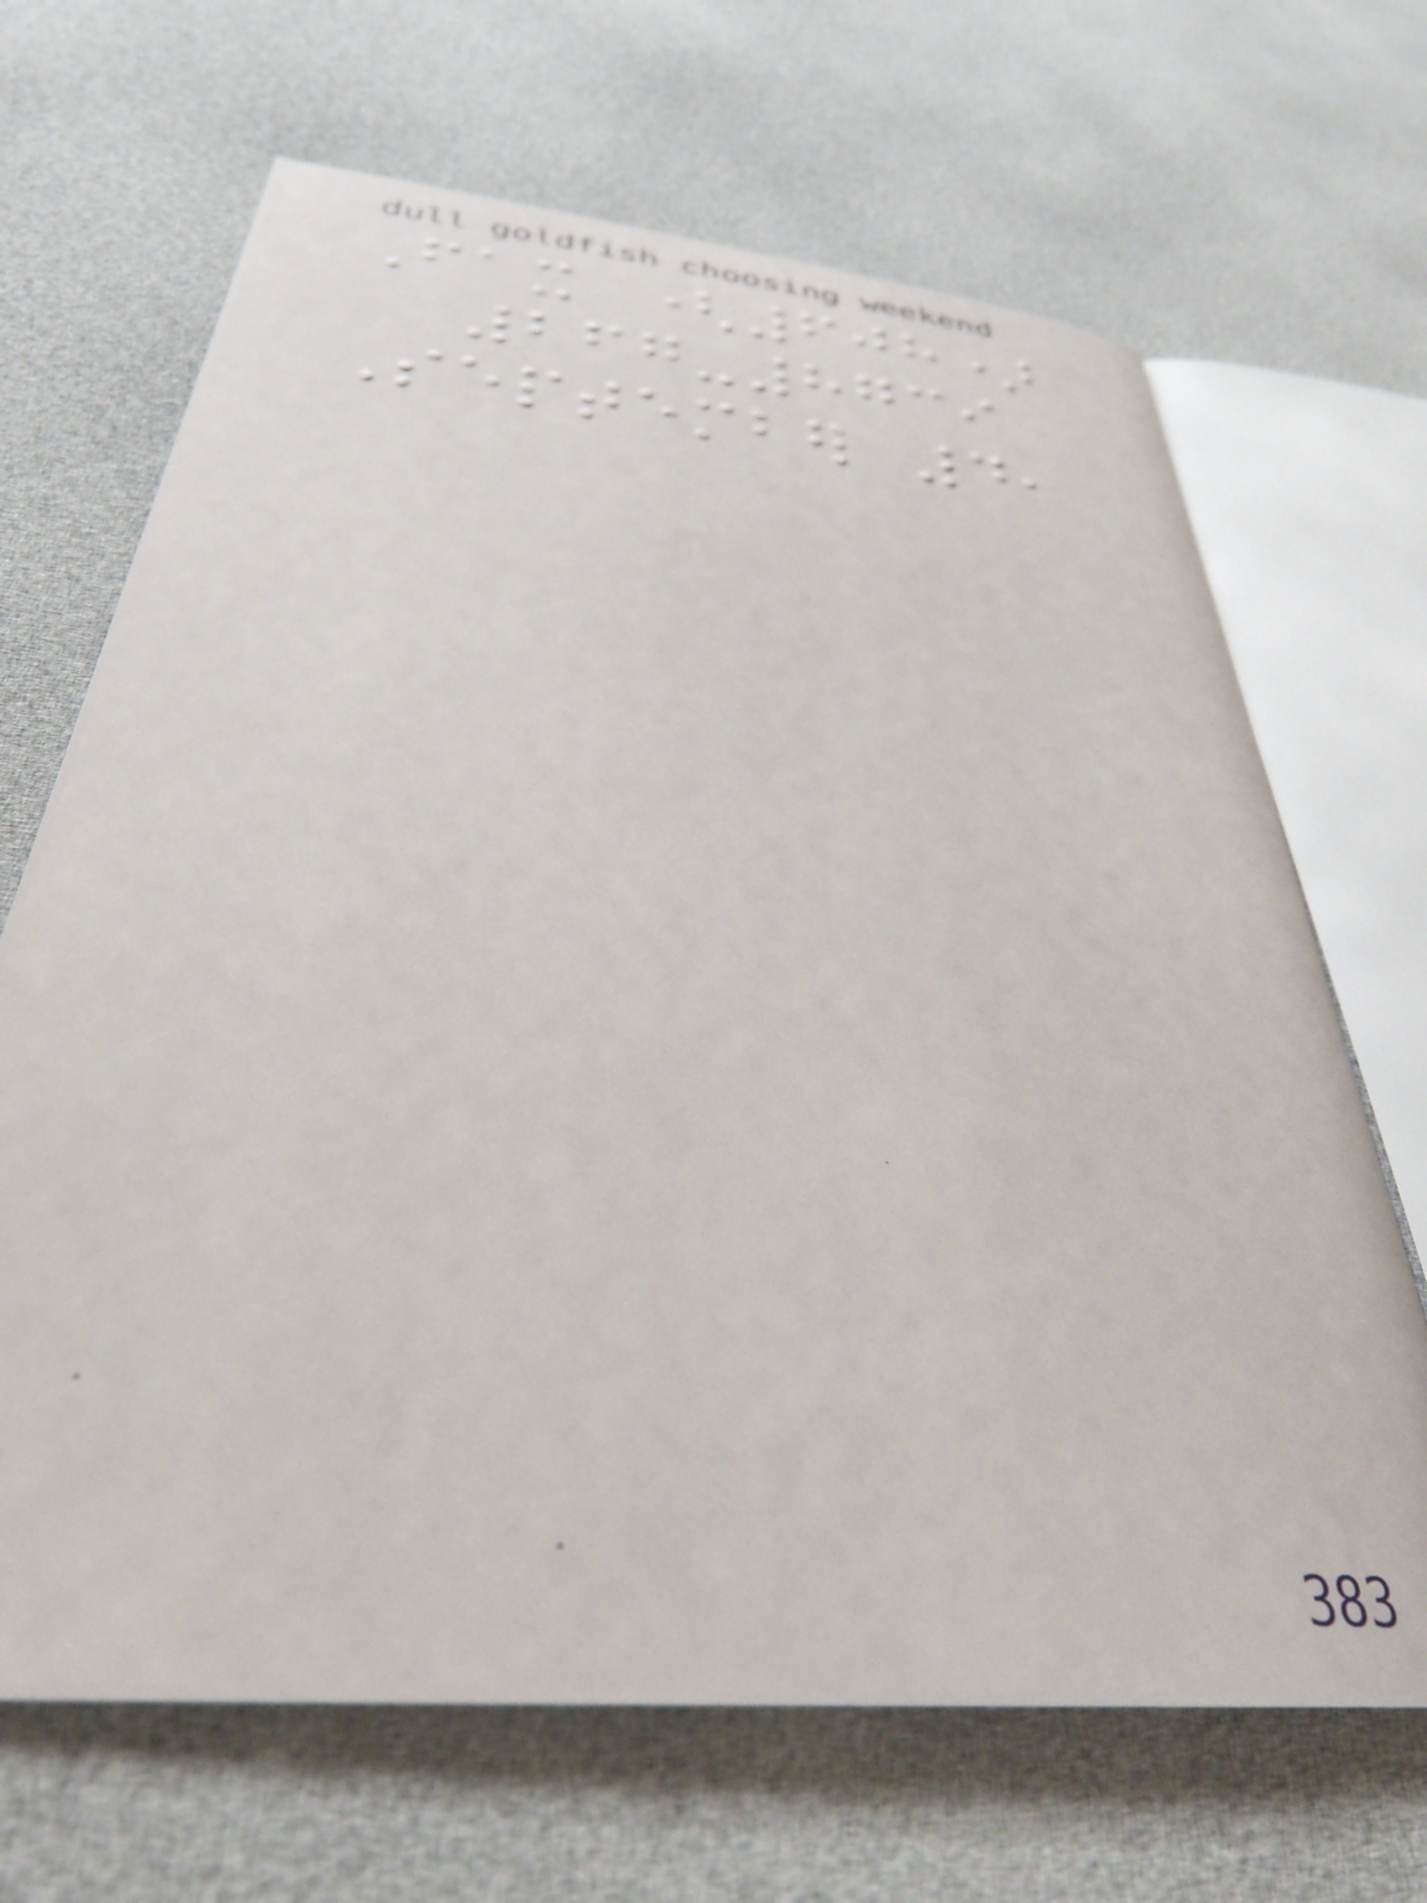Fax (608)
267-8739
September 4,
